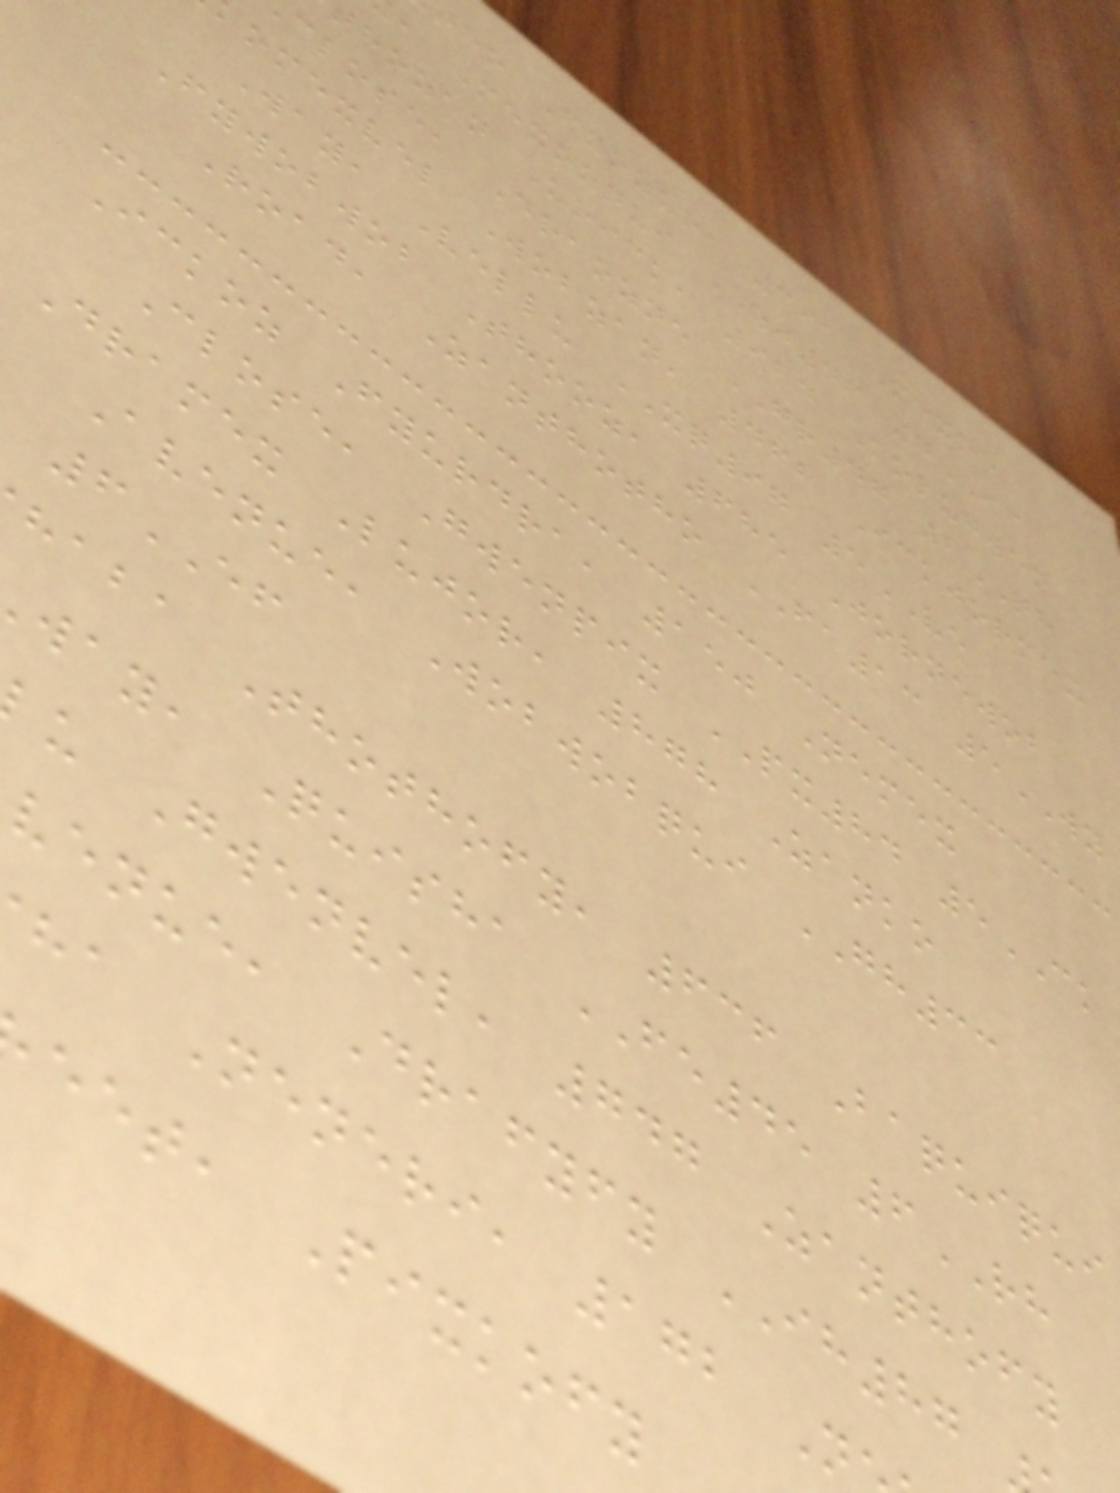tho Fyozur, 391 Mexne
, Mexozqui ZJ46 7IF
thozan Urick, 924 Kolugwen
close, Draozne GR47 2QH
omexvel Wobzan, 462 Ickjormex
Way, Vellu XQ97 5VE
Fywobwob Thooz, 685 Jornewob
Road, Zanthotho FA13 5WY
Ickoz Fyurdra, 150 Nemex
Close, Gwenpix PX84 5CK
Dramex Lujor, 878 Zanko
Avenue, Wobwobqui GH33
6EF
haba Thothofy, 636 Baquiqui
way, Quisha FE45 6RH
u Gwenvel, 747 Zanthofy
venue, Drafyfy IH87
ha Neneri, 172 N
eet, Pixkofy
